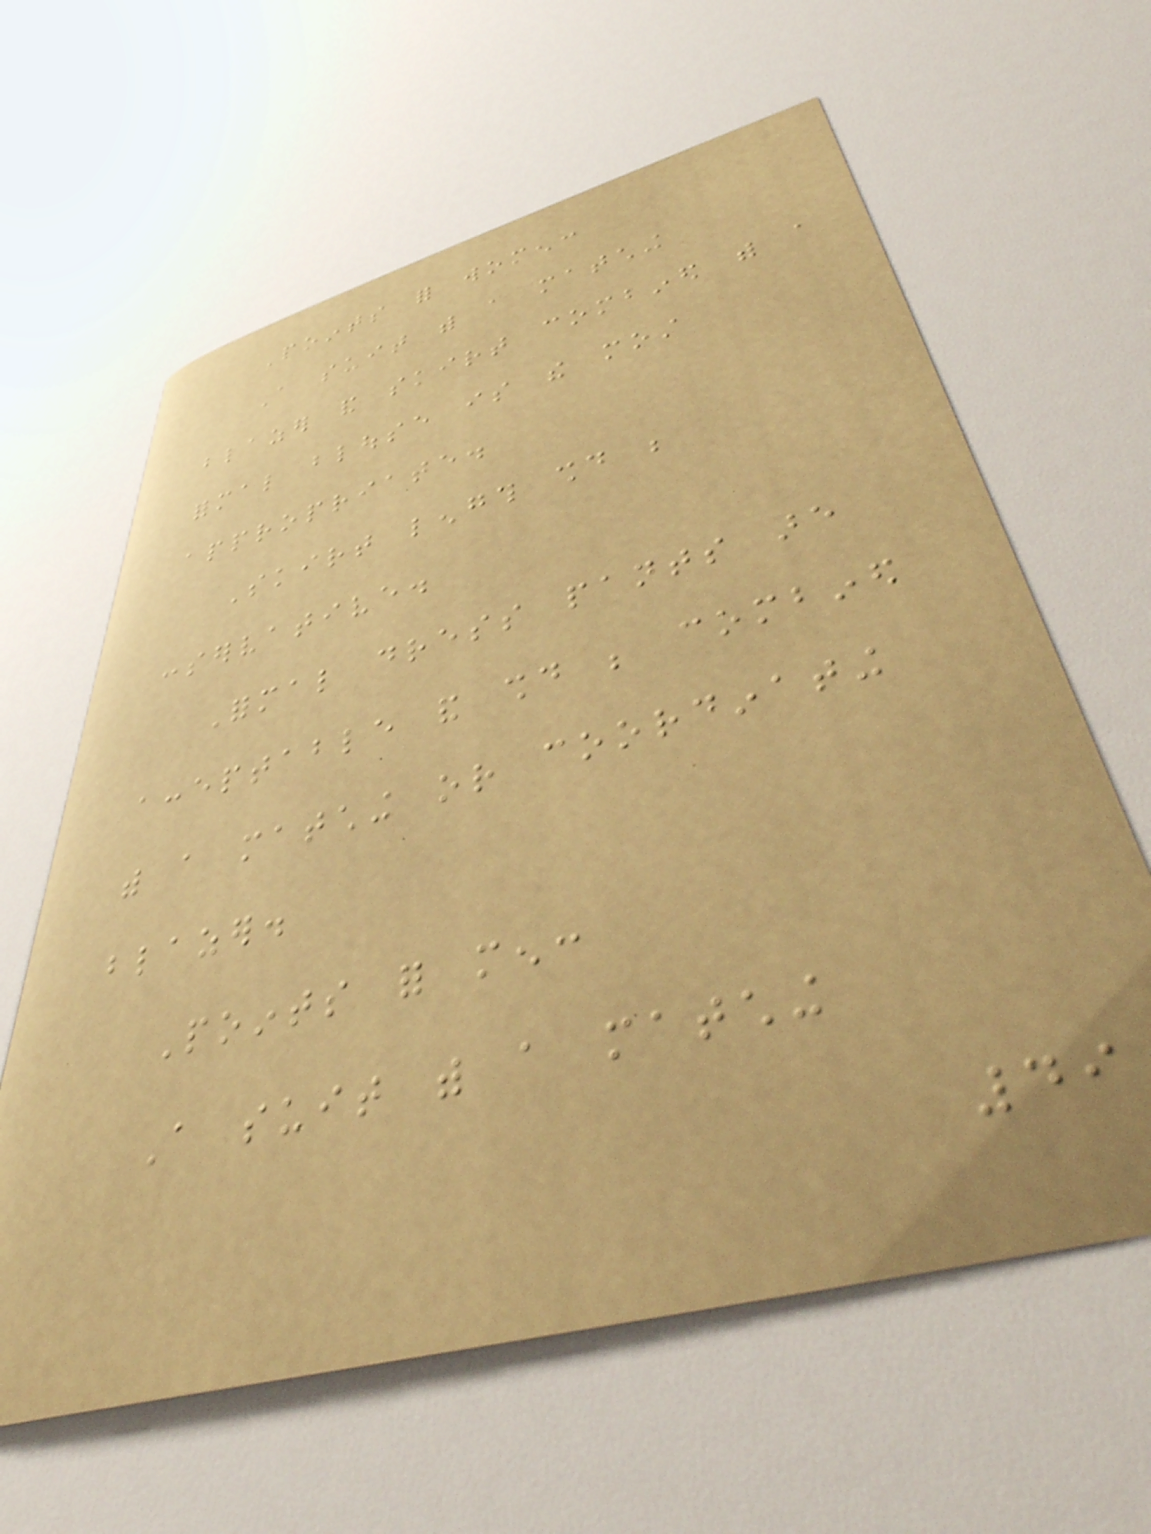Points for women:
A suit with a matching
blazer and skirt combined with a
formal blouse is the most
appropriate.
Skirt length should be
conservative.
Formal dress pants are
acceptable and should be combined
with a matching or coordinating
blazer.
Points for men:
A suit with a matching
49
